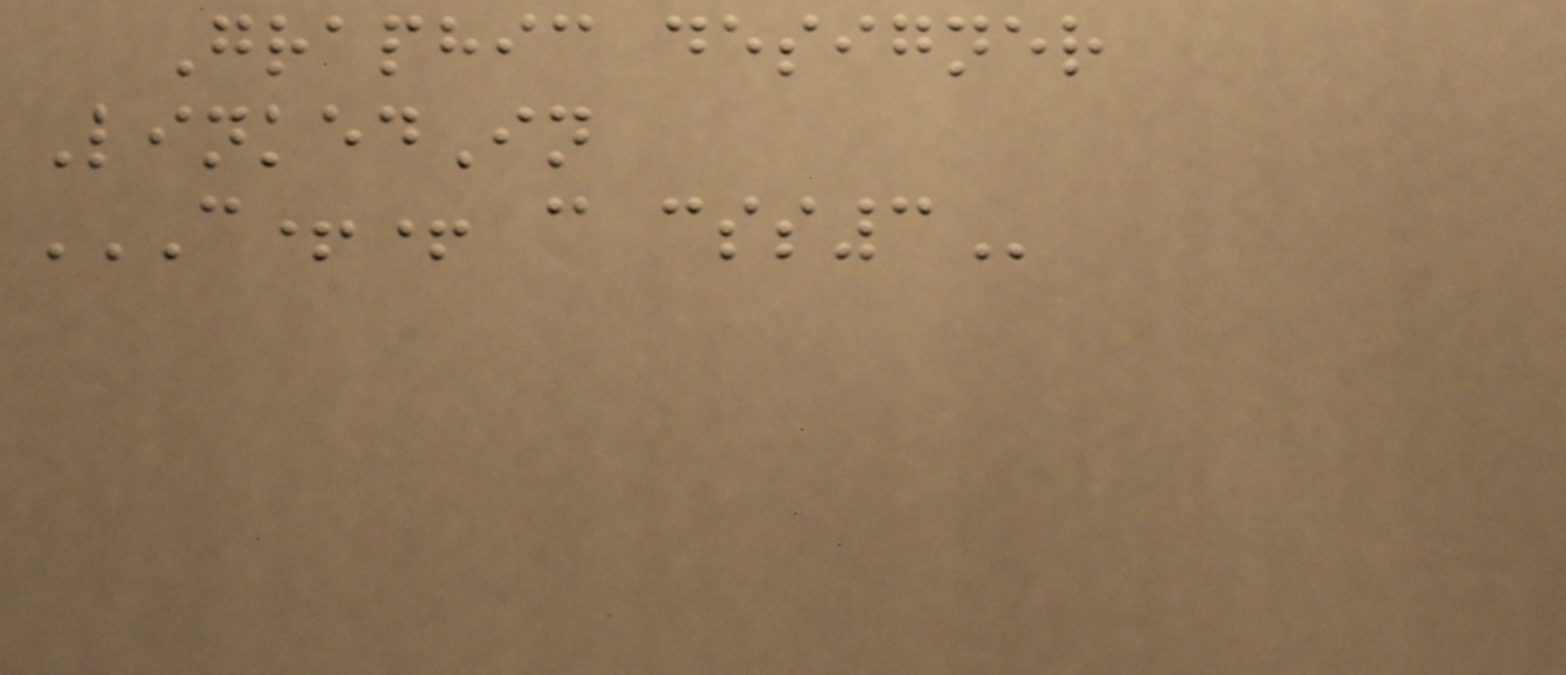Graphic designer
LinkedIn
C++ C CSS3
